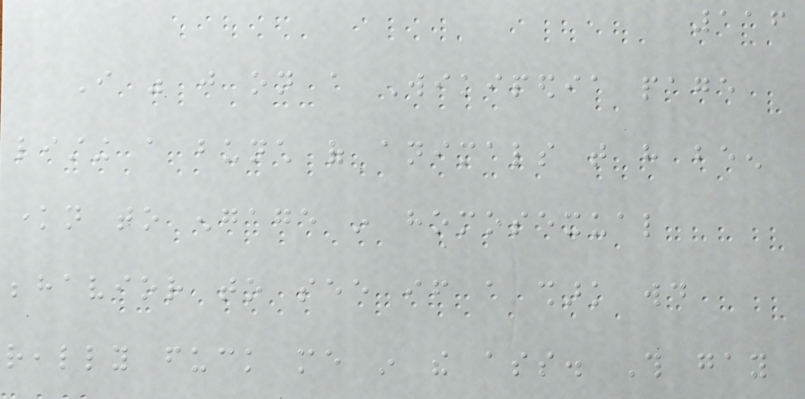116
I was just on a Wikipedia page
listing a bunch of animals that have been
known to engage in homosexual
behavior to see if a shark would
really fuck me in the ass. This gay
